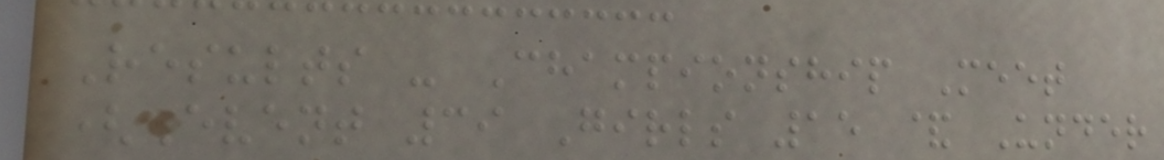Results - Championship Meet
(Event 39 Girls 15 & Under
